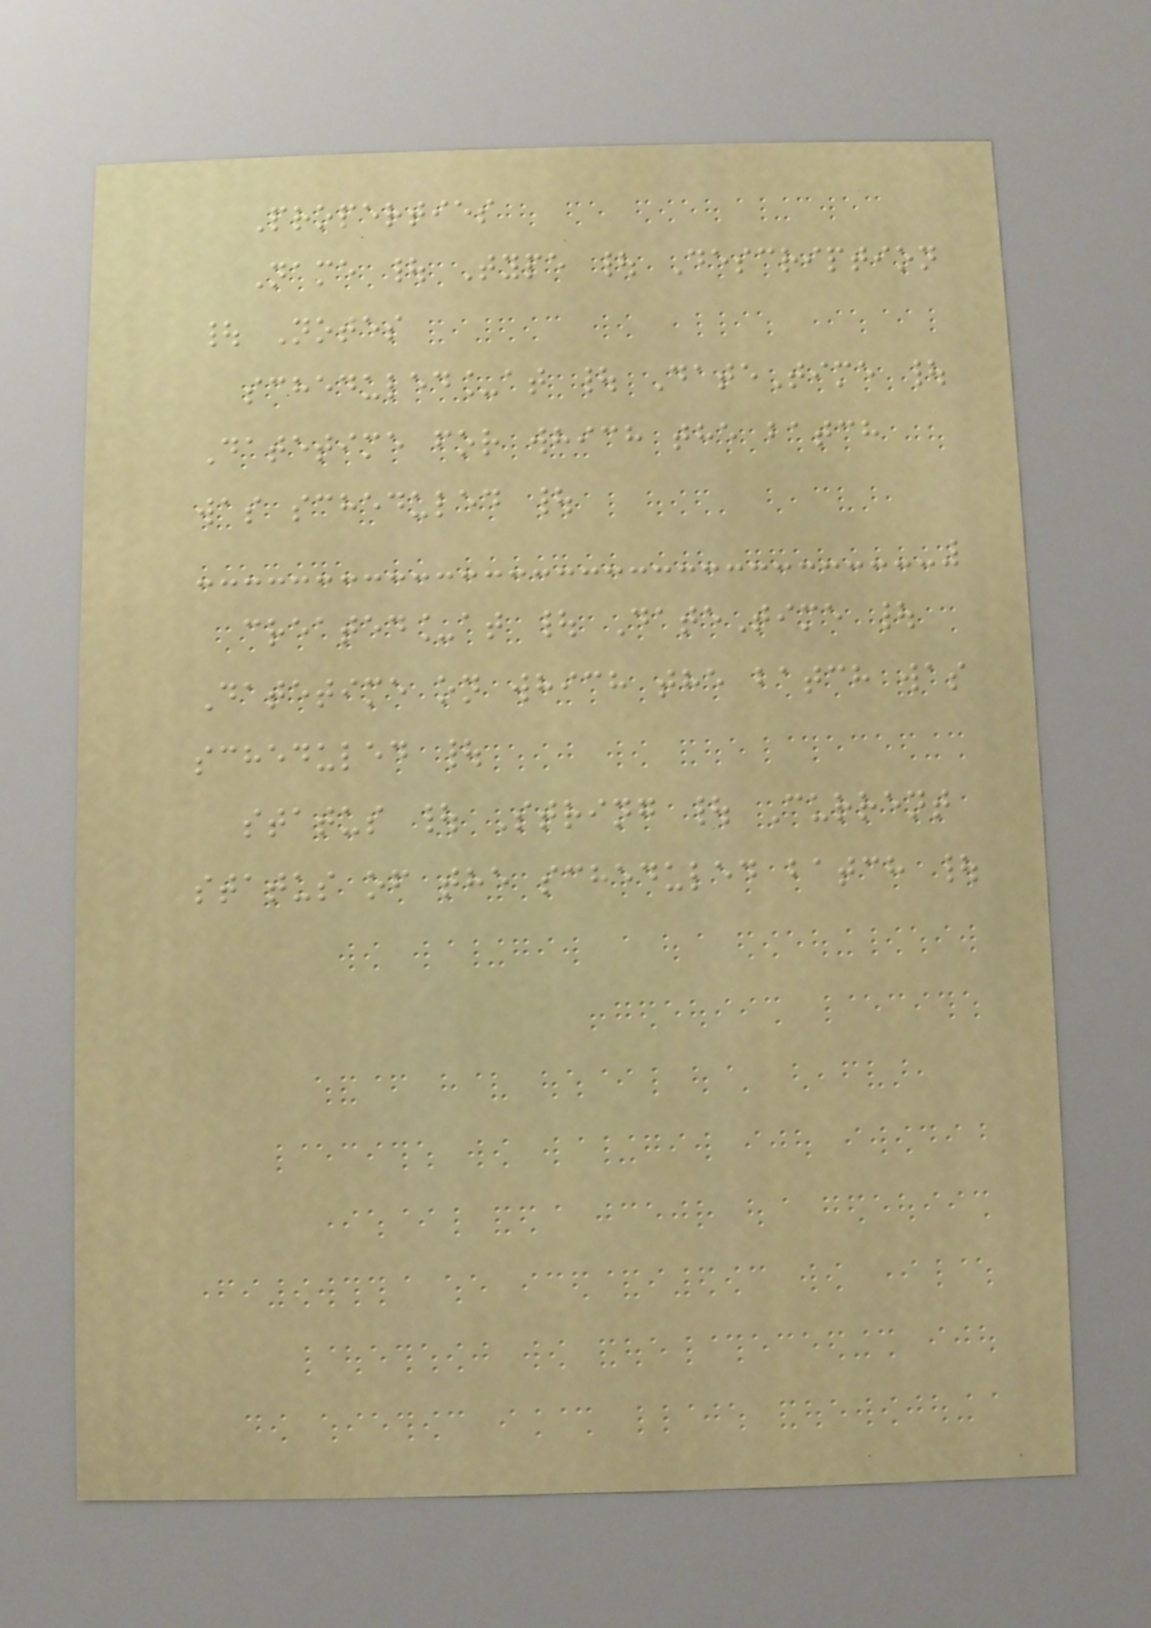Properties
Name | Type | Description
| Notes
scheduled_at | DateTime |
Datetime for which the batch
was scheduled |
created_at | DateTime |
Datetime on which the batch was
scheduled |
status | String | Current
status of the scheduled batch |
